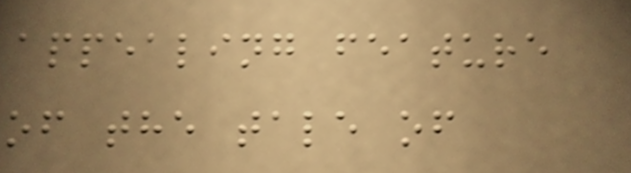appealing feature
of the tale of
